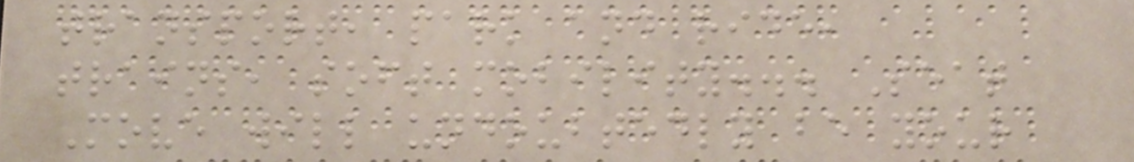transport, park and ride,
trains, soft mobility... Seat
Move will undoubtedly be your
